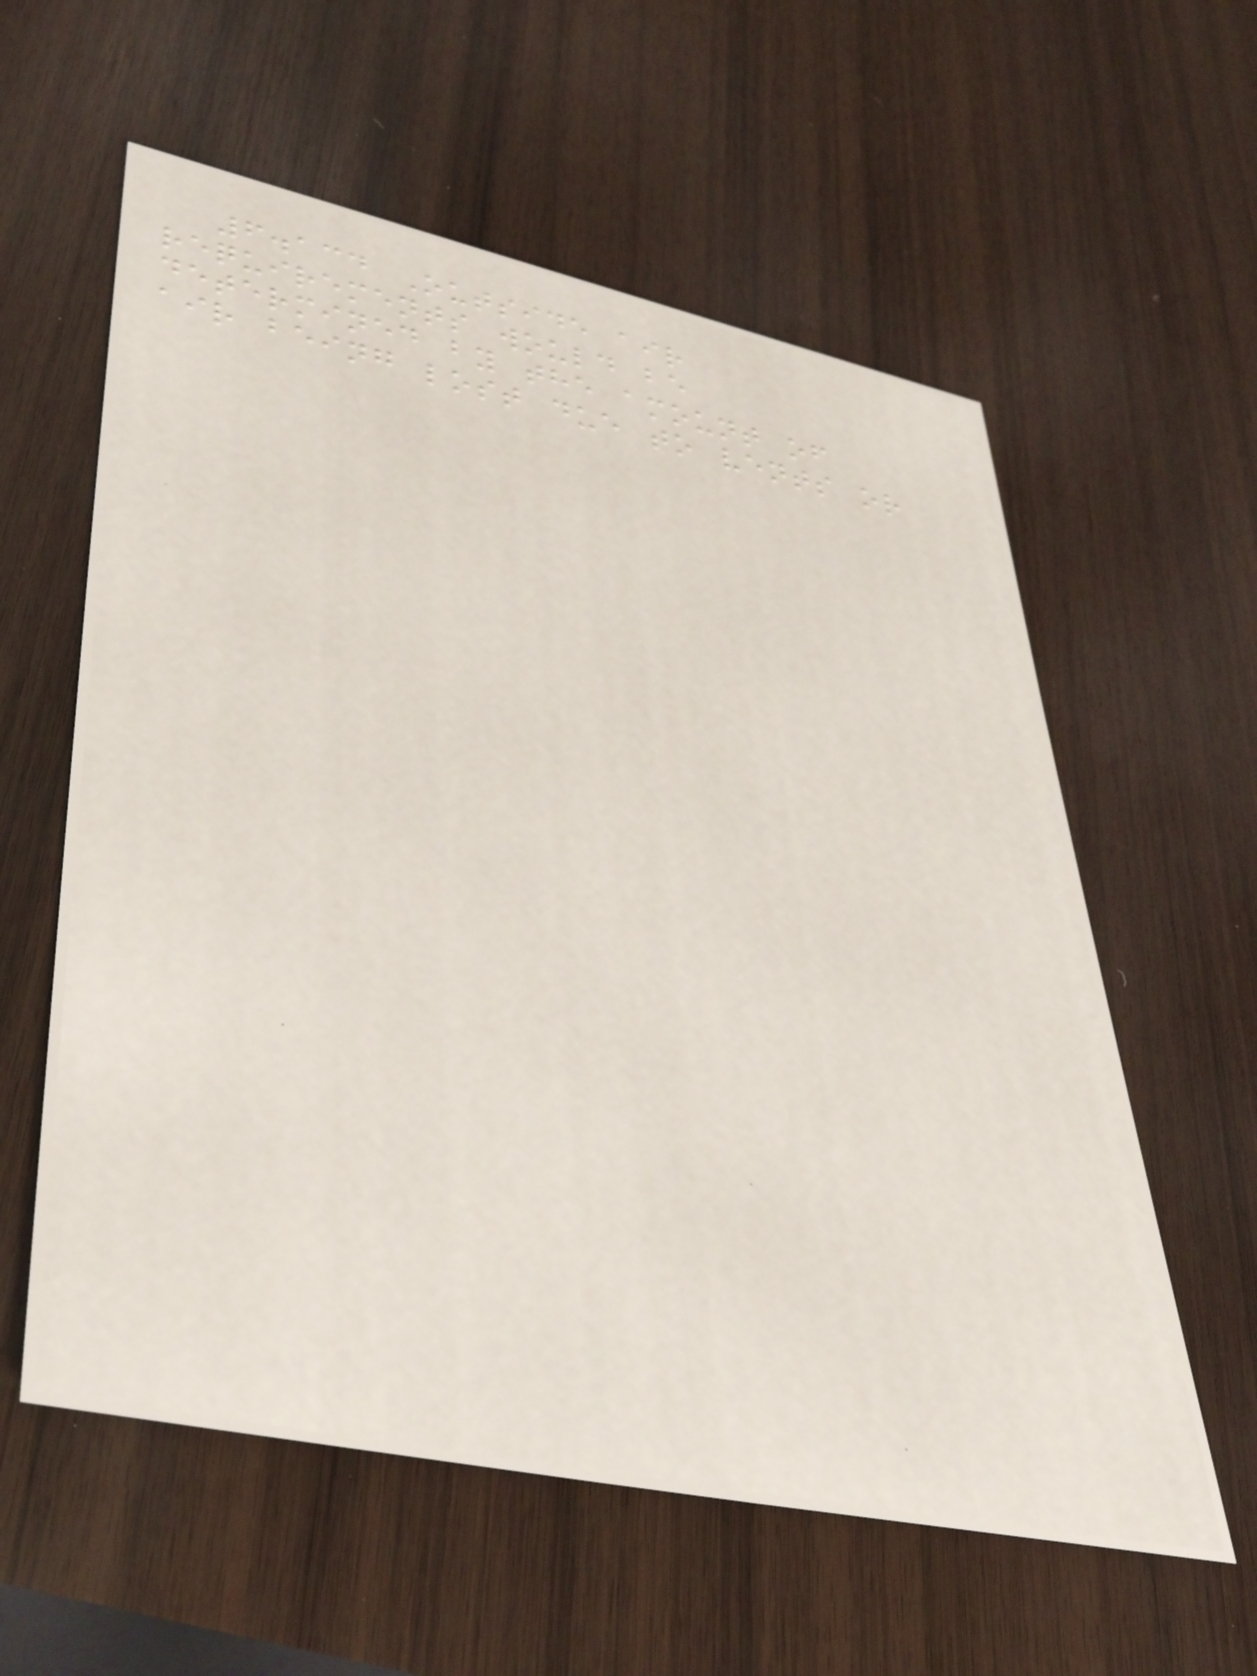6.134 Outside air
requirements would be
determined by the amount of
air being lost due to vents or
